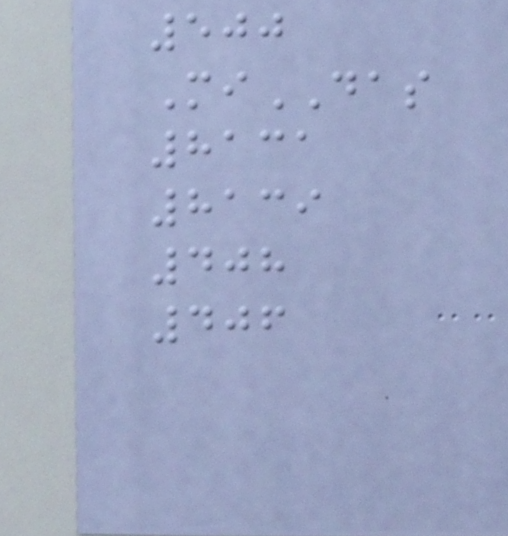500
MiDAS
8131
8139
408
406
